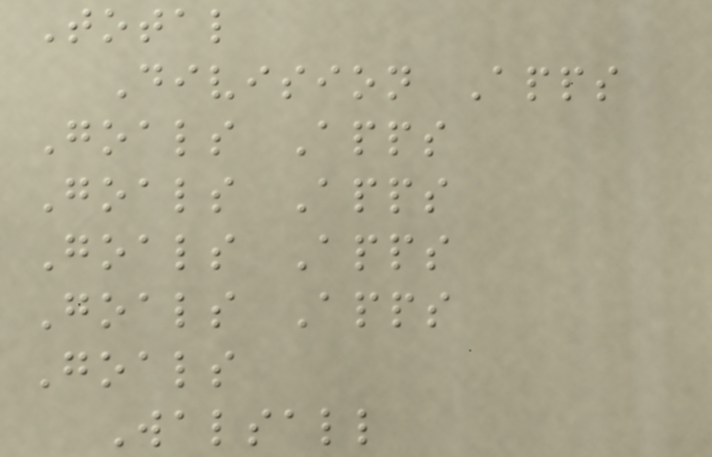Total
Division Apps
Goals Apps
Goals Apps
Goals Apps
Goals Apps
Goals
Walsall
